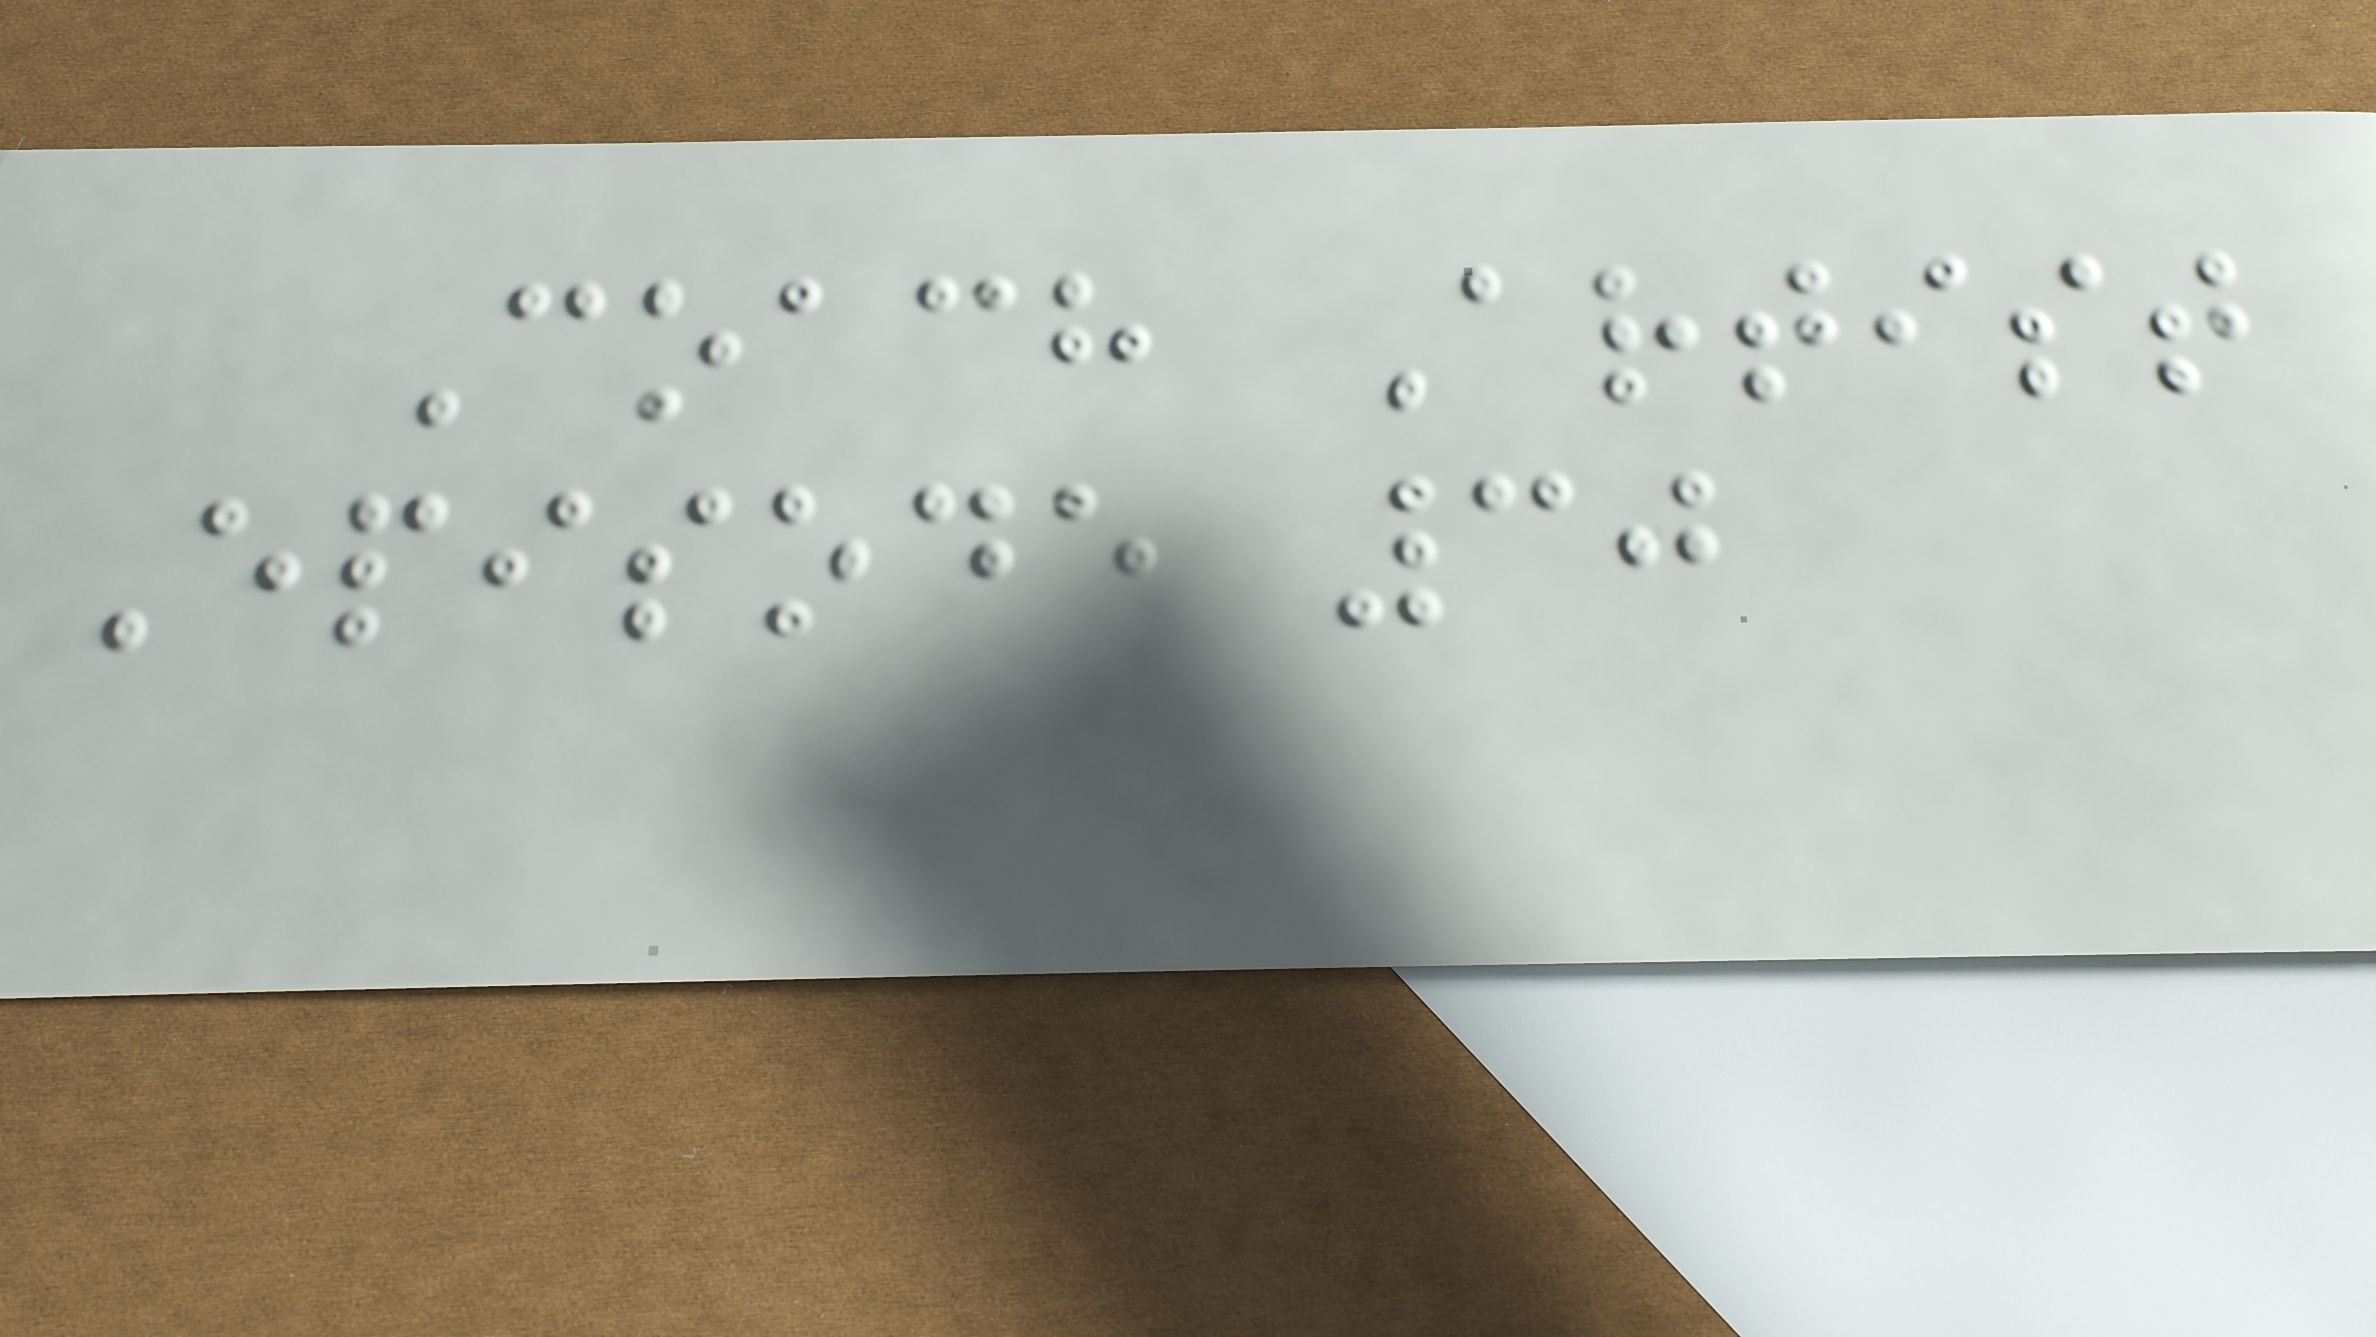Coach Artist
Episode 30
